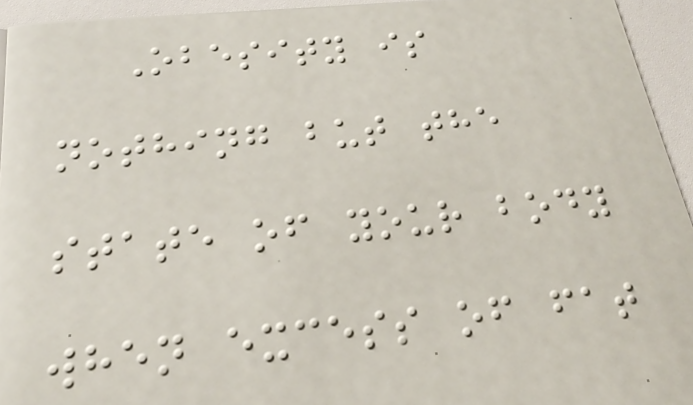Obesity is
nothing but the
state of your body
when excess of fat
